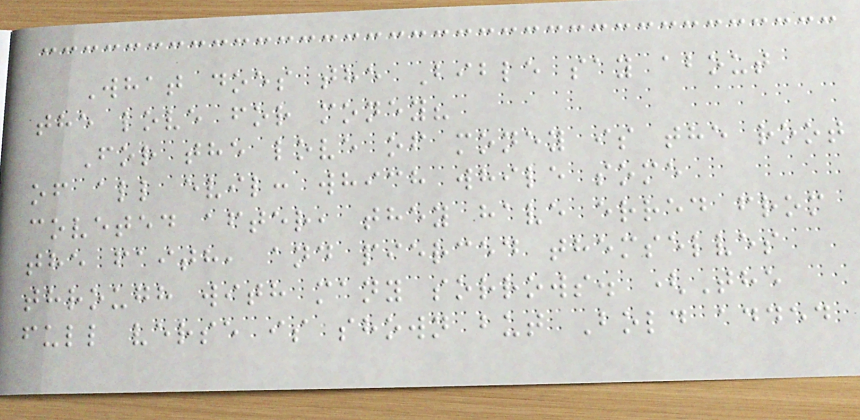What does the Bible say about
the love for money?
For the love of money is the root
of all evil: which while some
coveted after, they have erred from
the faith, and pierced themselves
through with many sorrows. (The
full verse is shown but Bold added
